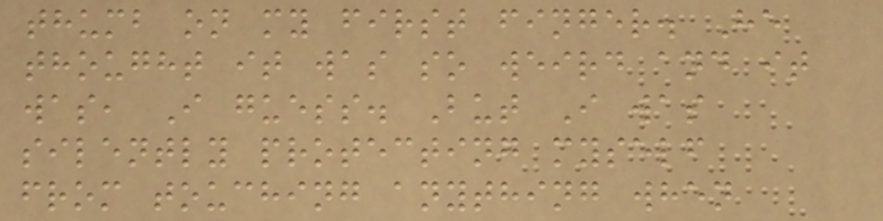thumb on my first finger. He
thought it was so weird and it
was, I guess. But I was
silently protecting myself
from touching anything when
